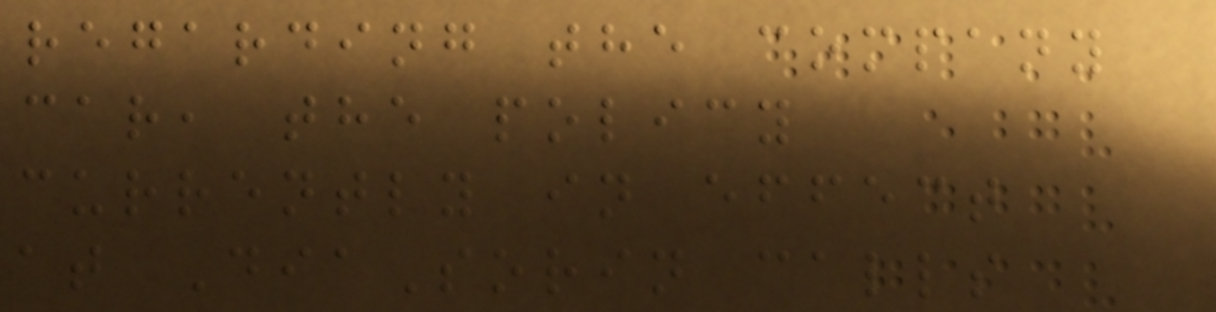regarding the company
car, the policy
currently in effect
at DiaSorin calls
